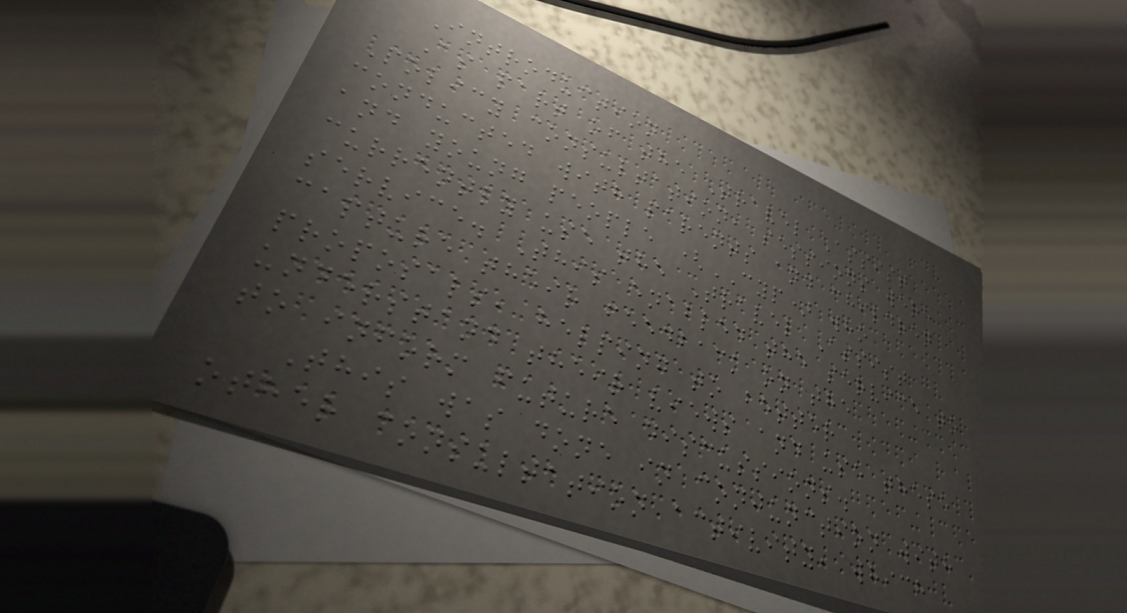Introduction
As part of the Travel Assist
Policy consultation, sessions were
conducted with parents and children
and young people (CYP) who
currently use the Travel Assist
service. This enabled the service to
capture their feedback on the
proposals, helping to better
understand their views and use these
to inform future discussions.
This was done in conjunction with
other consultation activity, which
